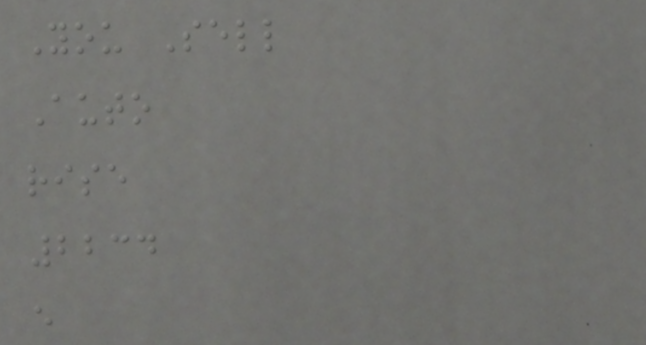You Sell
Auto
rise
2234
e
